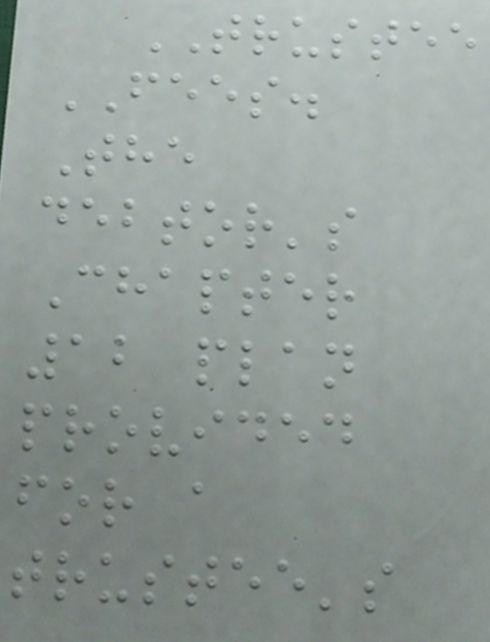TRUSTEE
FEES.
The
debtor's
Chapter
12 plan
provided
for a
trustee's
